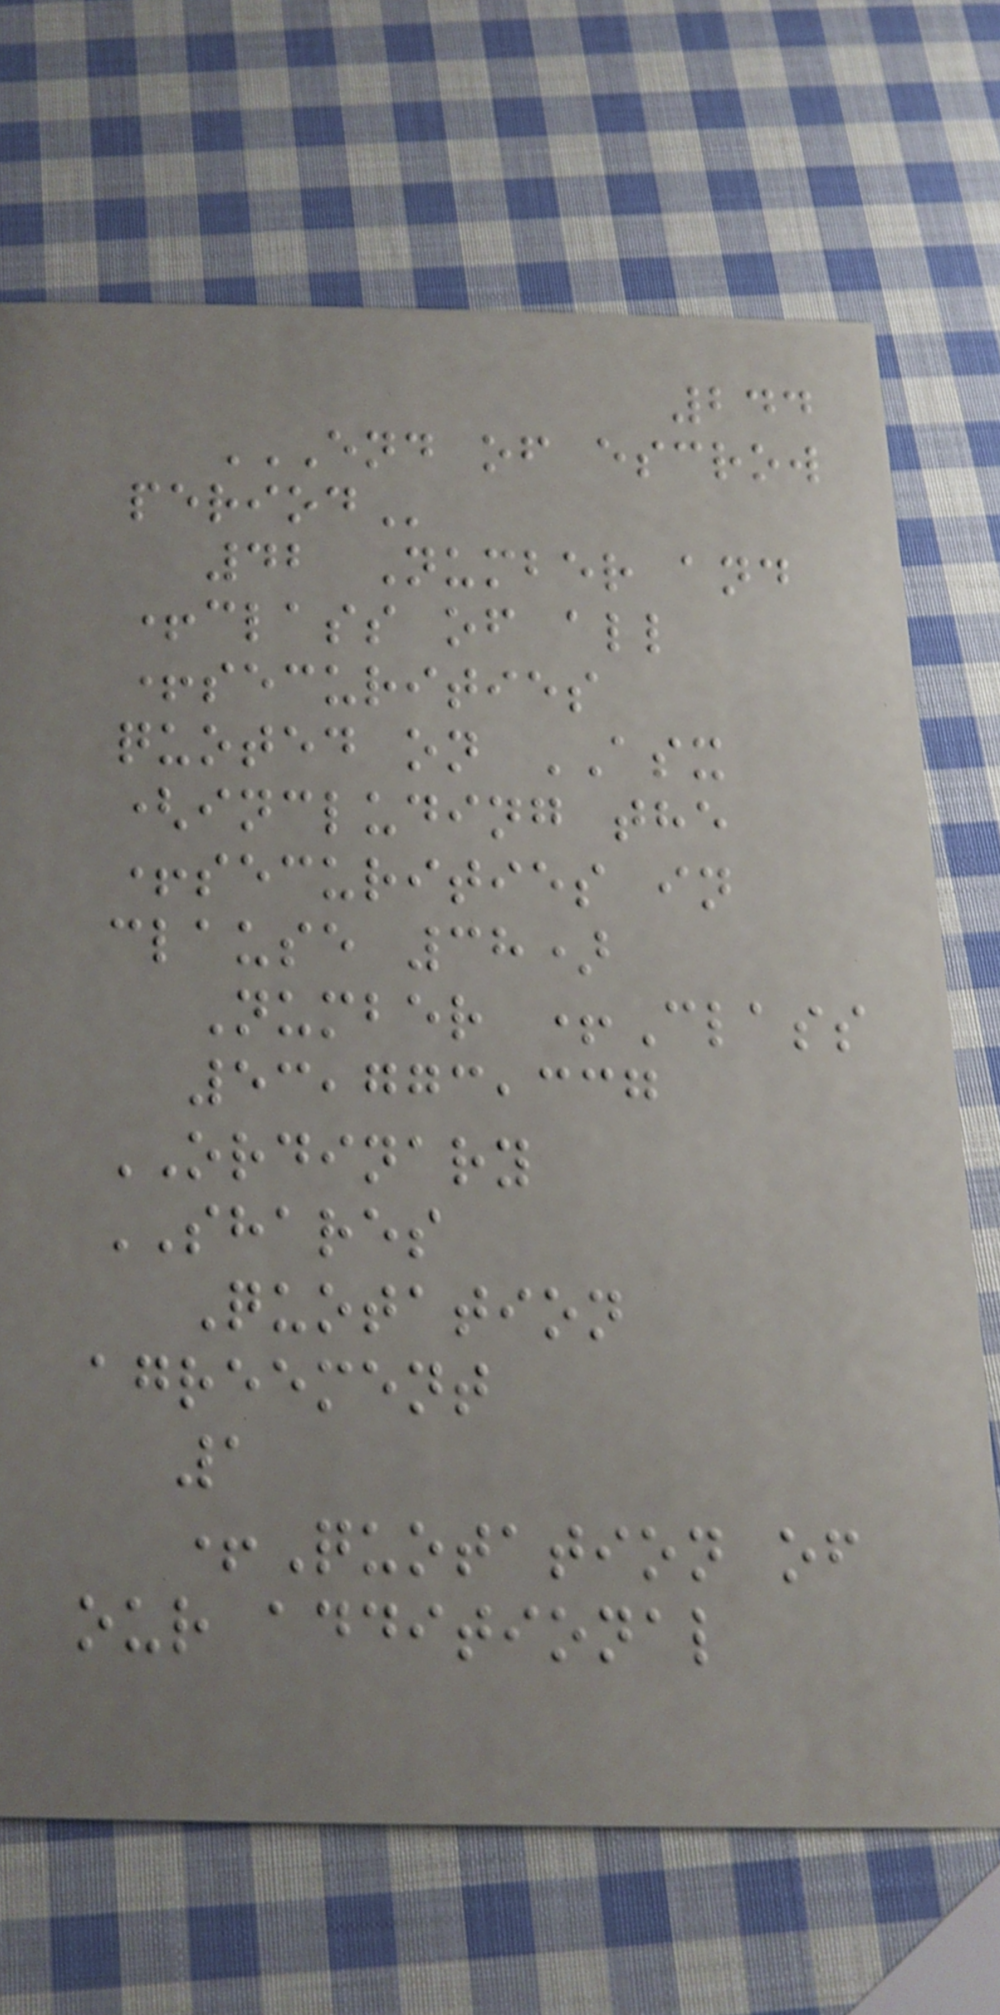244
END OF ESCROW
PERIOD
42 Number and
+class of all
+securities
quoted on ASX
(including the
+securities in
clause 38)
Number +Class
53,773,337
ORDINARY
SHARES
Quotation
agreement
1
+Quotation of
our additional
